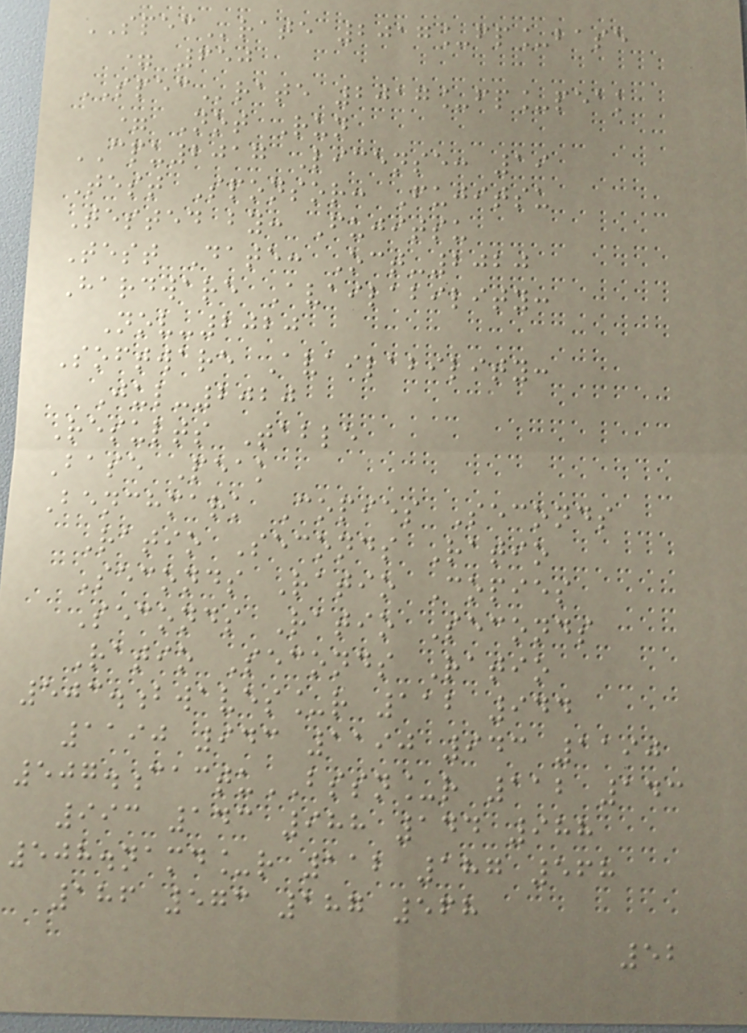SPECrate 2017_fp_base
= 650
SPECrate 2017_fp_peak
= Not Run
CPU2017 License: 19
Test Sponsor: Fujitsu
Tested by: Fujitsu
Test Date: Oct-2020
Hardware Availability:
Nov-2020
Software Availability:
Jul-2020
Results Table
Base Peak
Benchmark Copies Seconds
Ratio Seconds Ratio
Seconds Ratio Copies
Seconds Ratio Seconds
Ratio Seconds Ratio
503.bwaves_r 112 944
1190 943 1190 943 1190
507.cactuBSSN_r 112 143
993 143 988 144 988
508.namd_r 112 187 568
186 573 187 568
52
